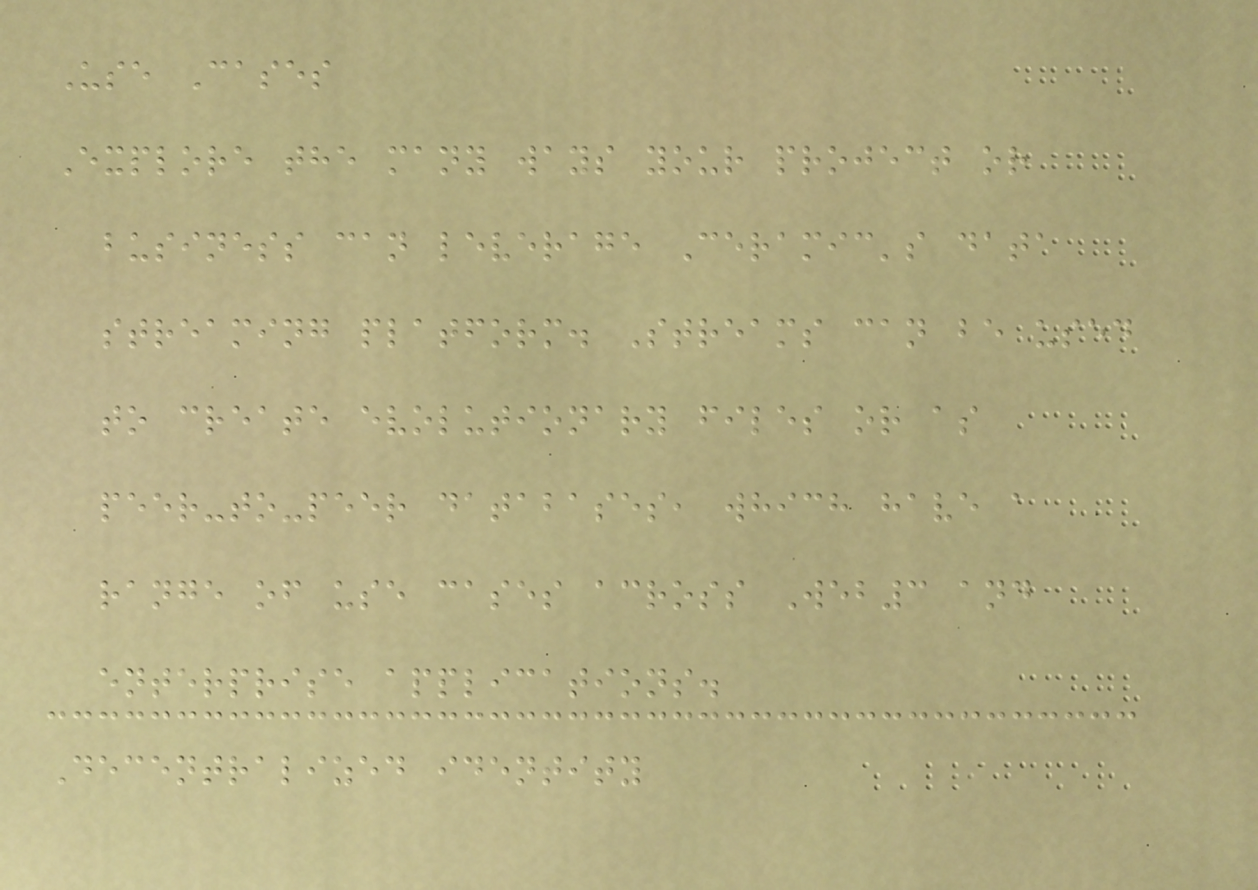Use Cases
Explore the many ways your project or
business can leverage Ceramic's data
streaming platform. Streams can be used
to create evolutionary files or as
peer-to-peer databases, which have a
range of use cases across Web3 and
enterprise applications.
Decentralized identity
